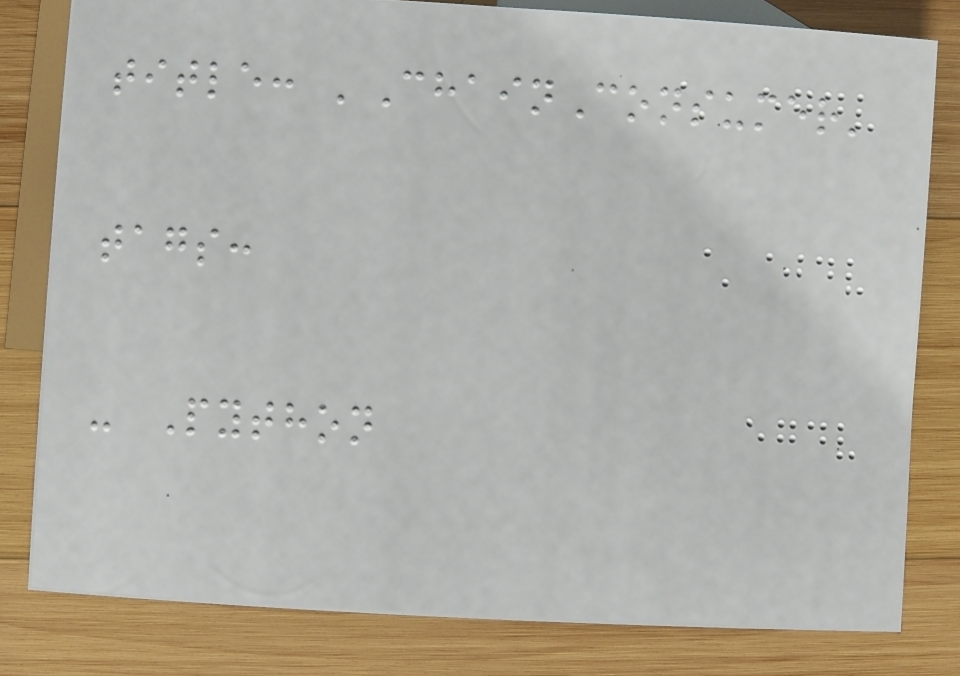title: 'ChainConsumer'
tags:
- Python
